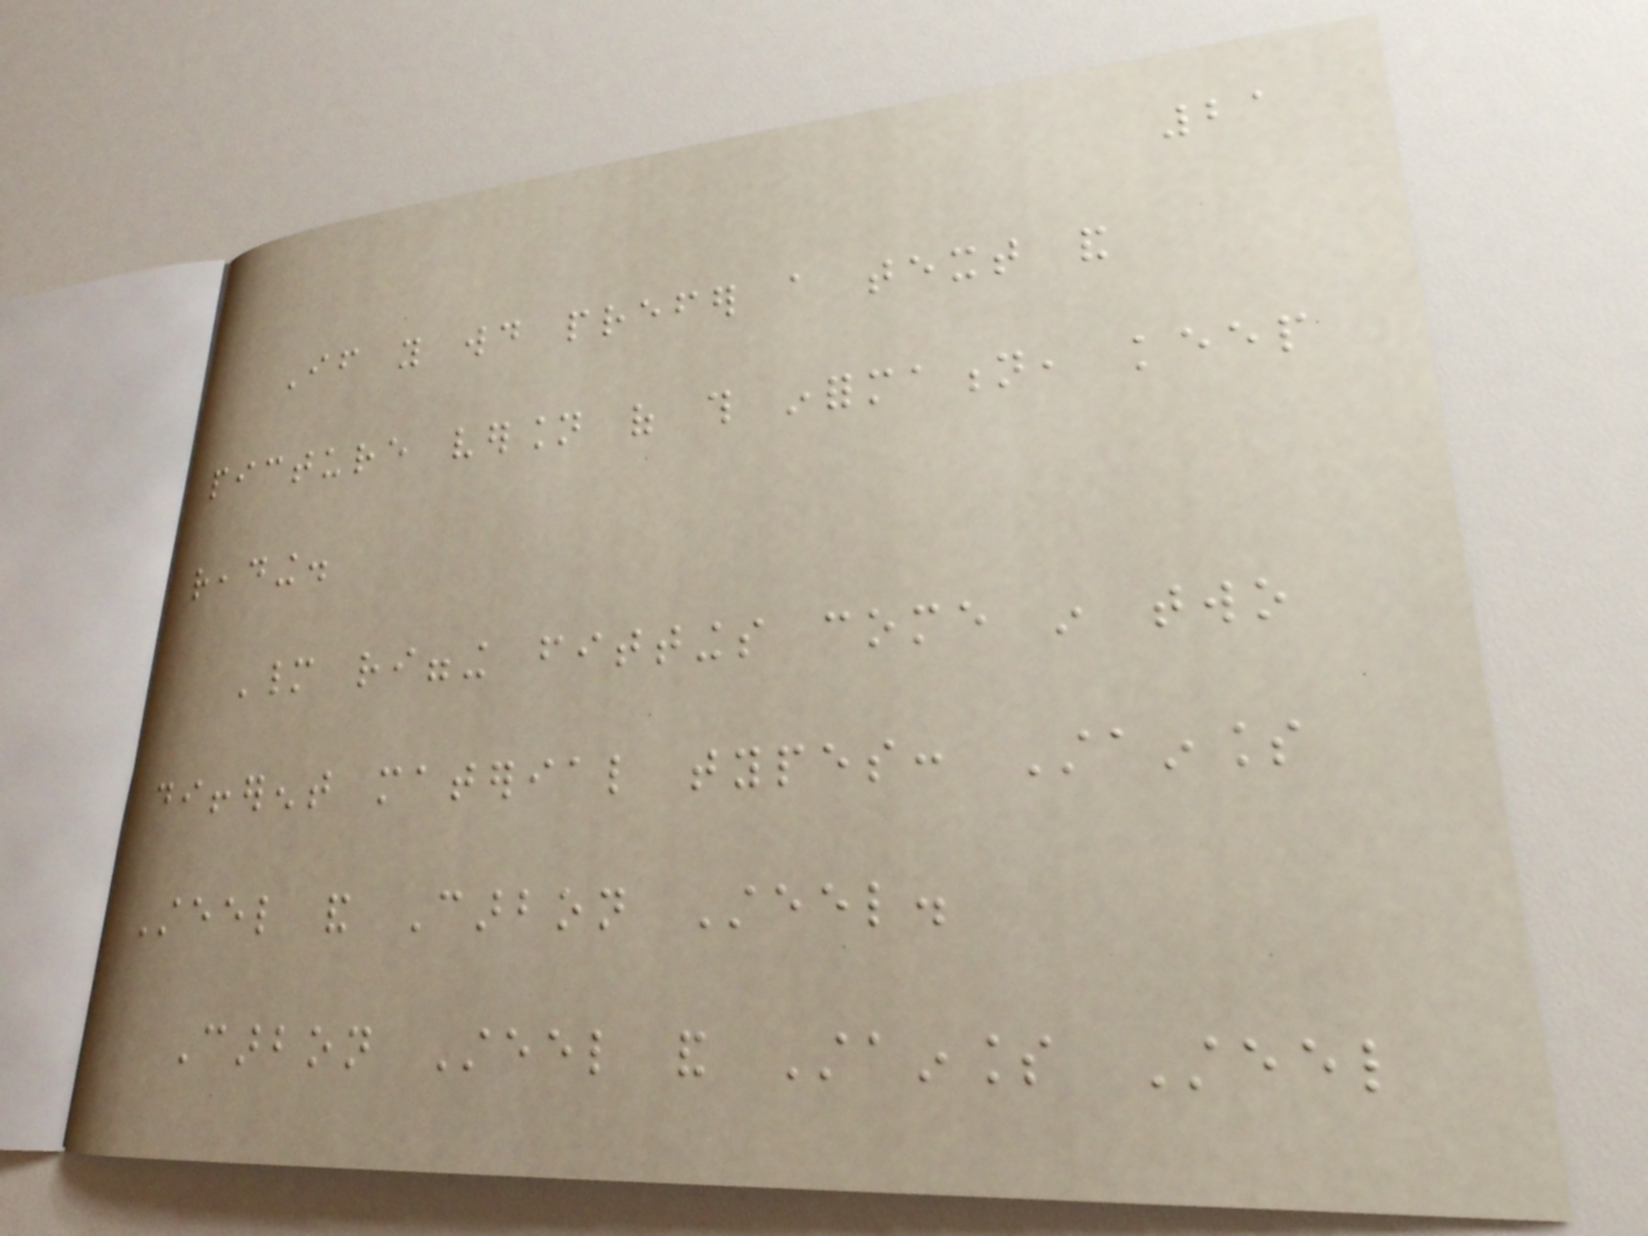21
If you would prefer a text and
picture version of this information, keep
reading.
Many rigging fittings come in two
different material types: Stainless
Steel and Carbon Steel.
Carbon Steel and Stainless Steel
